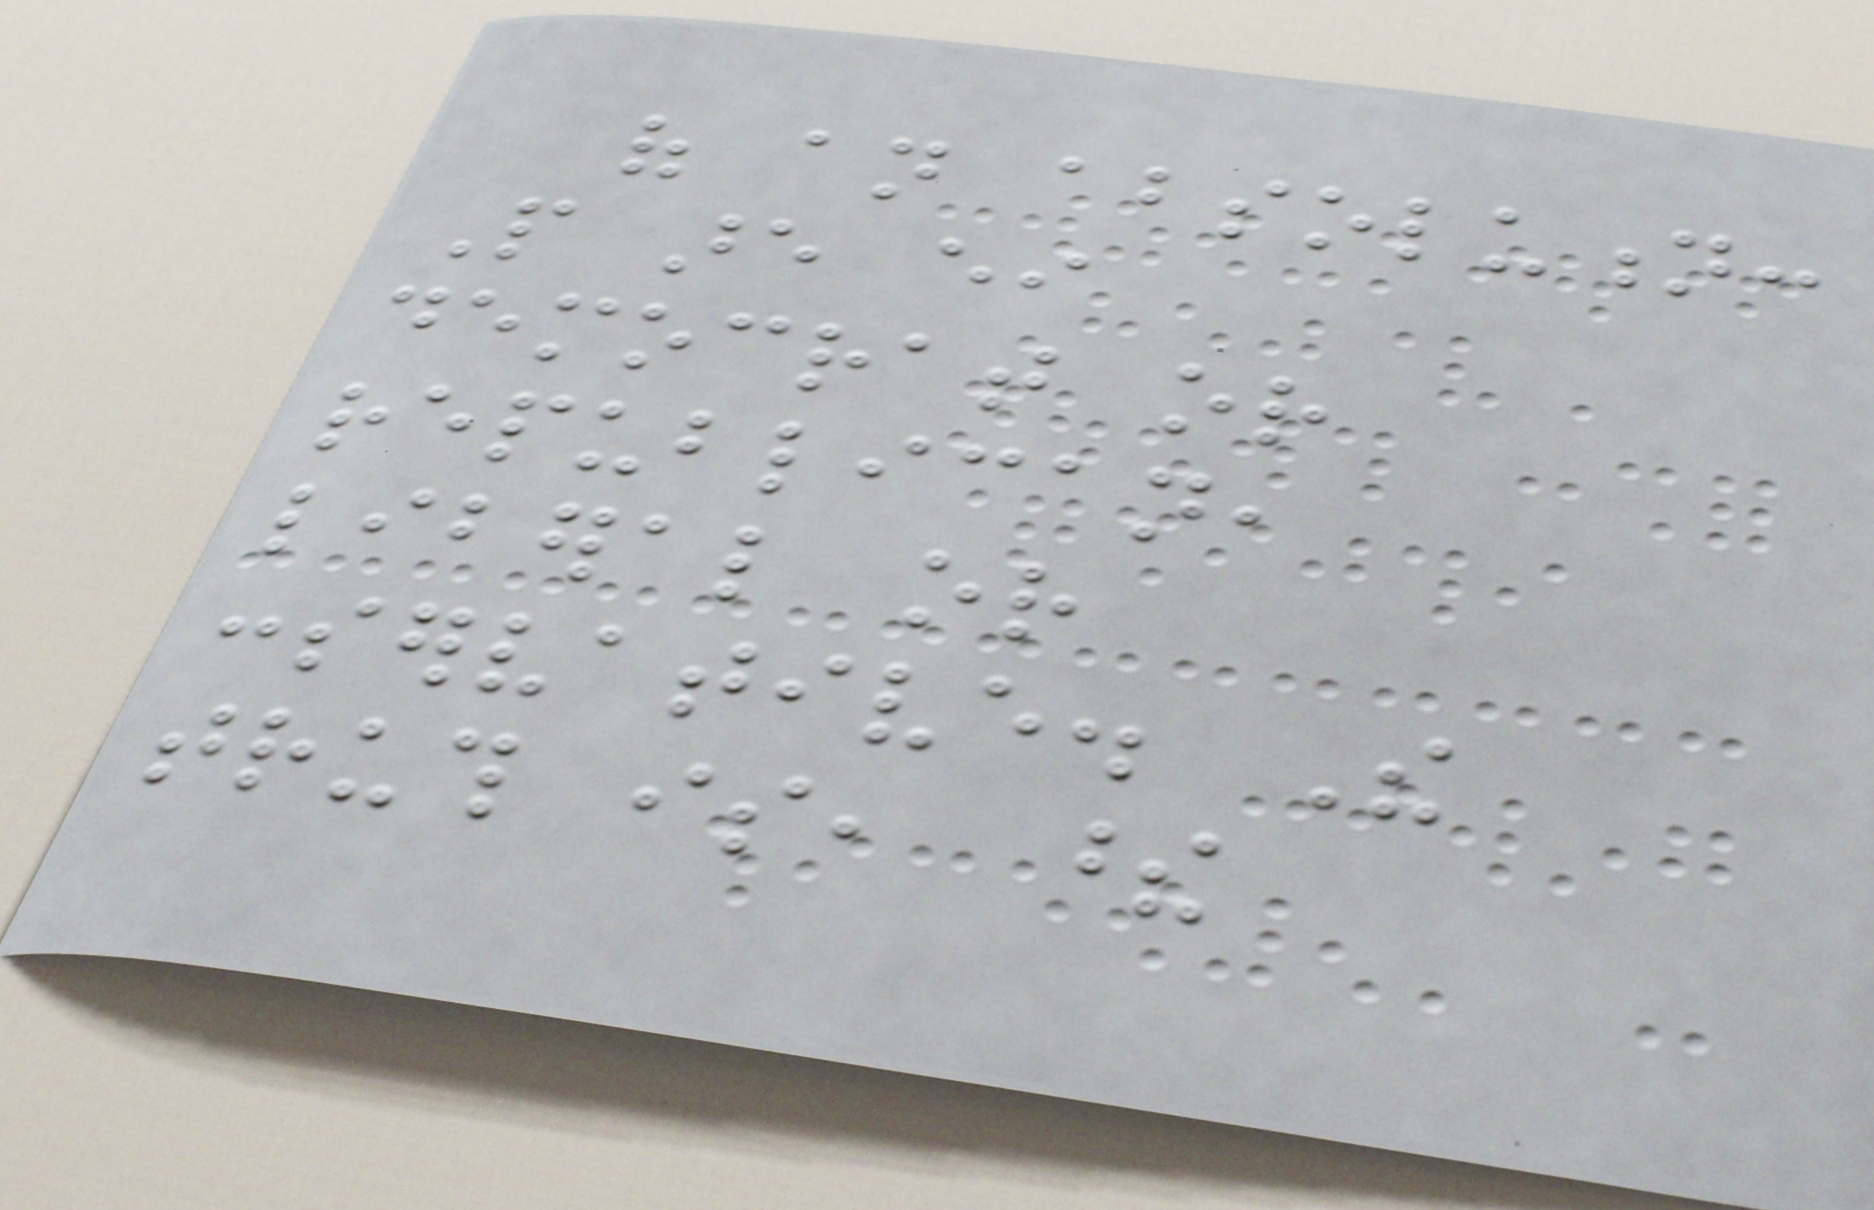of an absolution:
People are either
democrat or
republican,
liberal or
conservative. The
truth is, these
